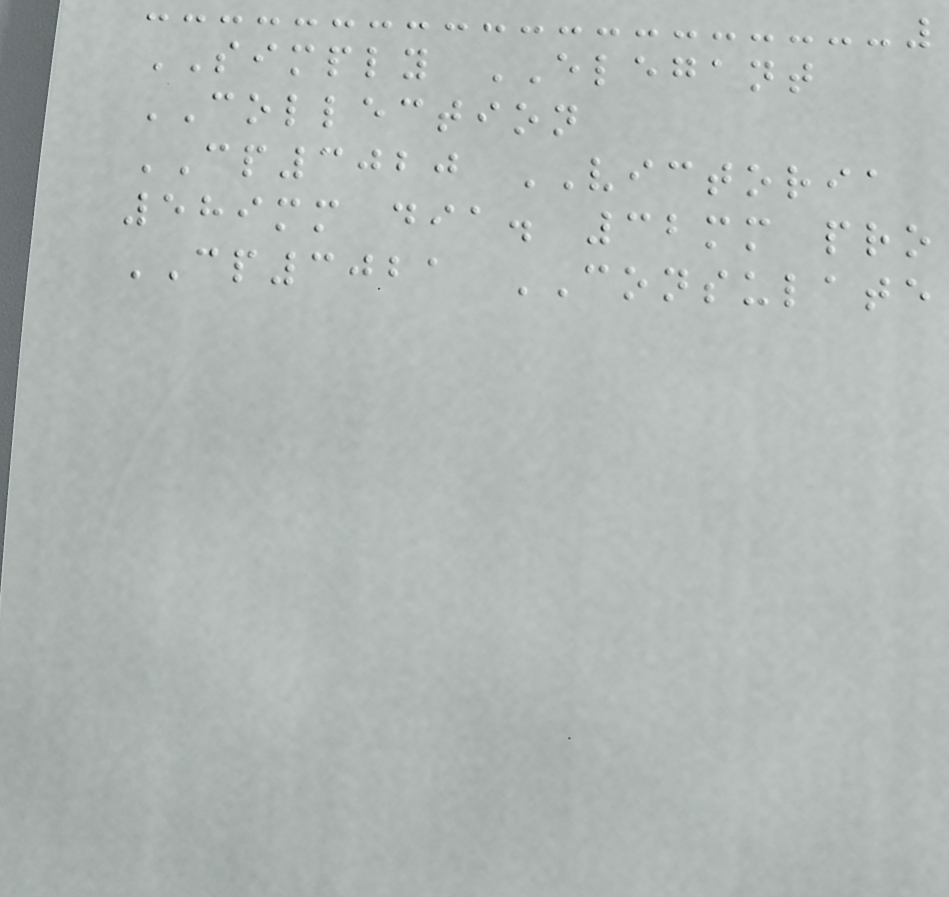SIMPLY ELEGANT
COLLECTION
CP3020 VICTORIA
589mm dia. 32mm pro
CP3021 CONSULATE
